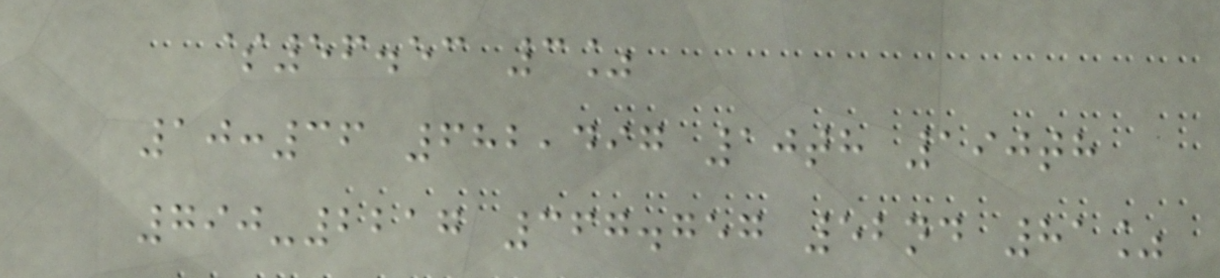$56.53 3%
10:36 682,497 10th 190th
790-2217 367.757 52nd 81%
